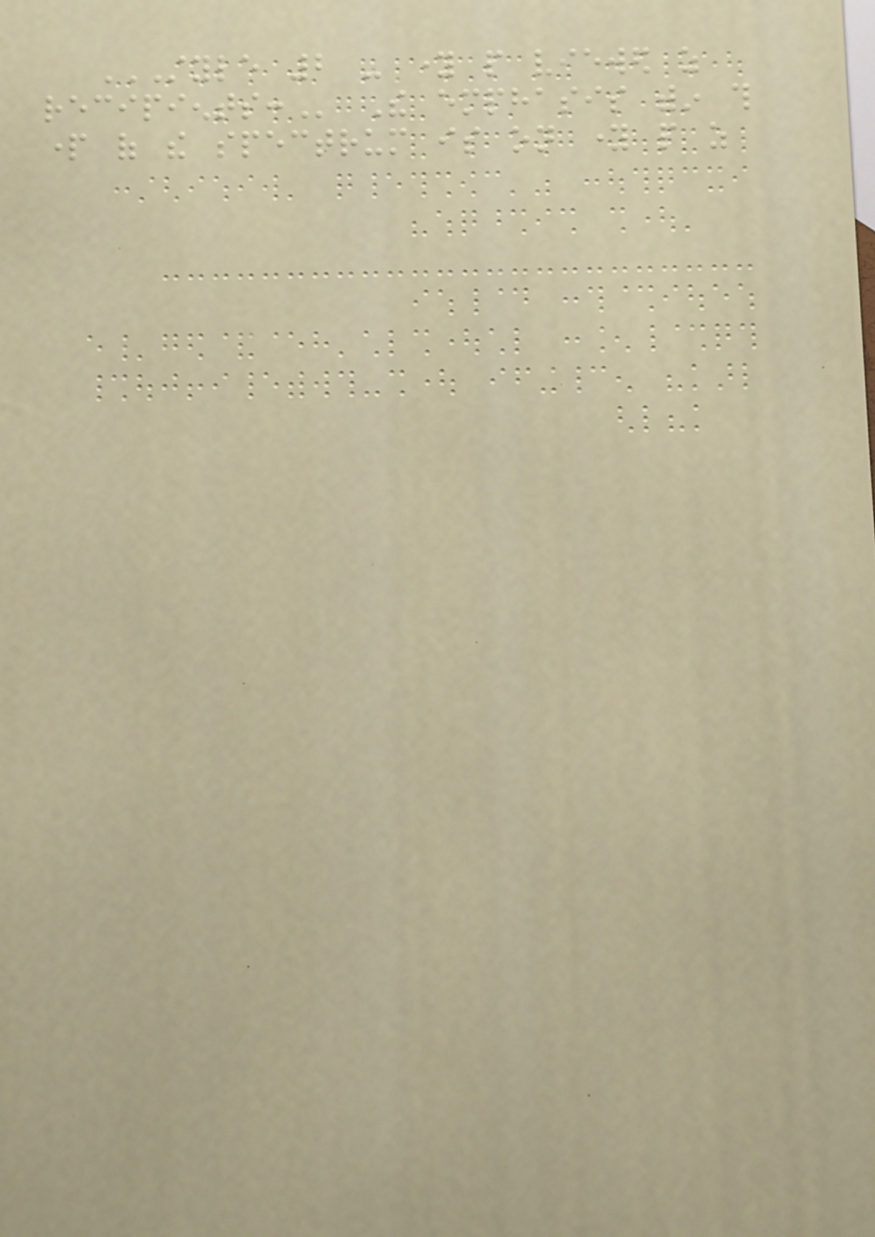STYLE 2 - YOUNG PEOPLE VIEWED AS
RECIPIENTS: The emphasis within this
part of the spectrum is on young people as
